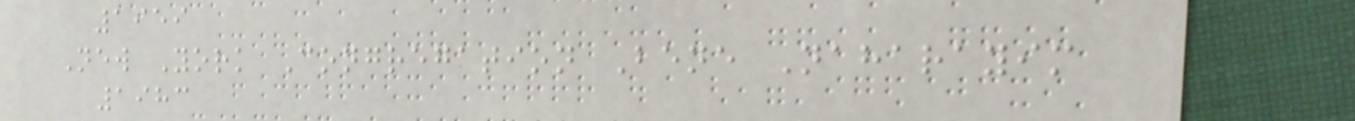1959
New York Congregation Bene Naharayim
1983
